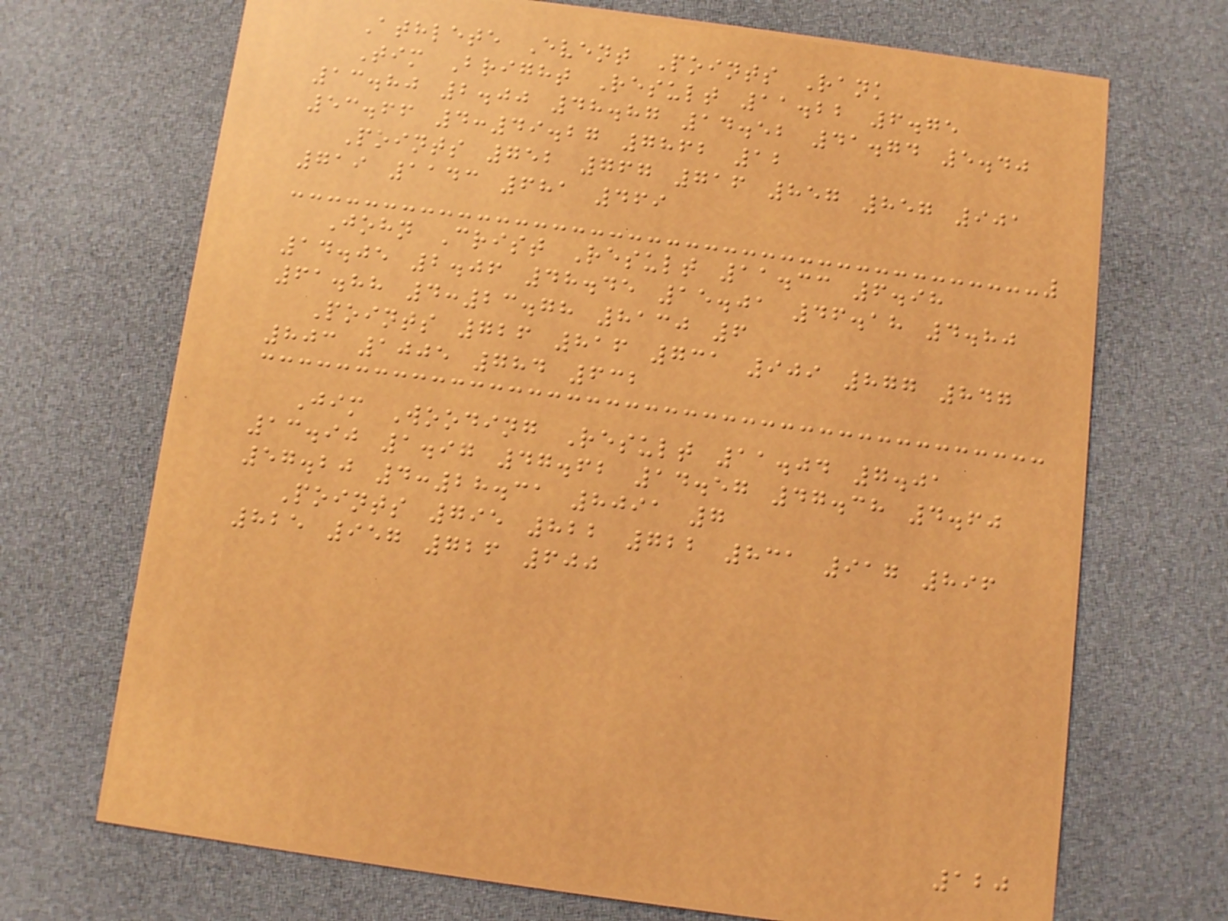Athlete Event Points Rank
Tim Bright Result 11.22 6.75
13.80 2.00 48.87 14.52 41.74 5.40
53.66 4:49.27 7862 12
Points 752 767 716 857 857 901
719 1143 681 469
John Crist Result 11.33 6.98
14.05 2.06 48.45 15.01 46.18 4.80
61.88 4:23.78 8130 6
Points 726 816 731 909 877 847
803 1005 784 632
Jim Wooding Result 11.04 7.01
13.90 1.97 47.62 14.57 47.38 4.60
57.20 4:28.31 8091 7
Points 795 822 722 831 917 896
825 957 726 600
120
